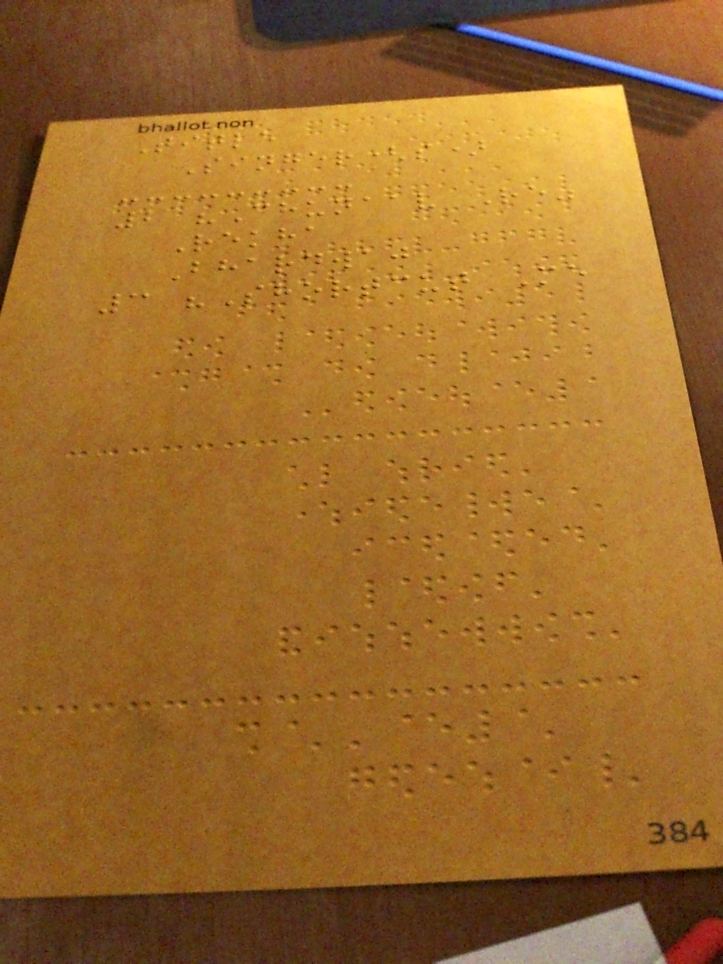Title
Singer(s)
2 "Chunaav Re"
Rekha
Bhardwaj
3 "Shortcut Me
